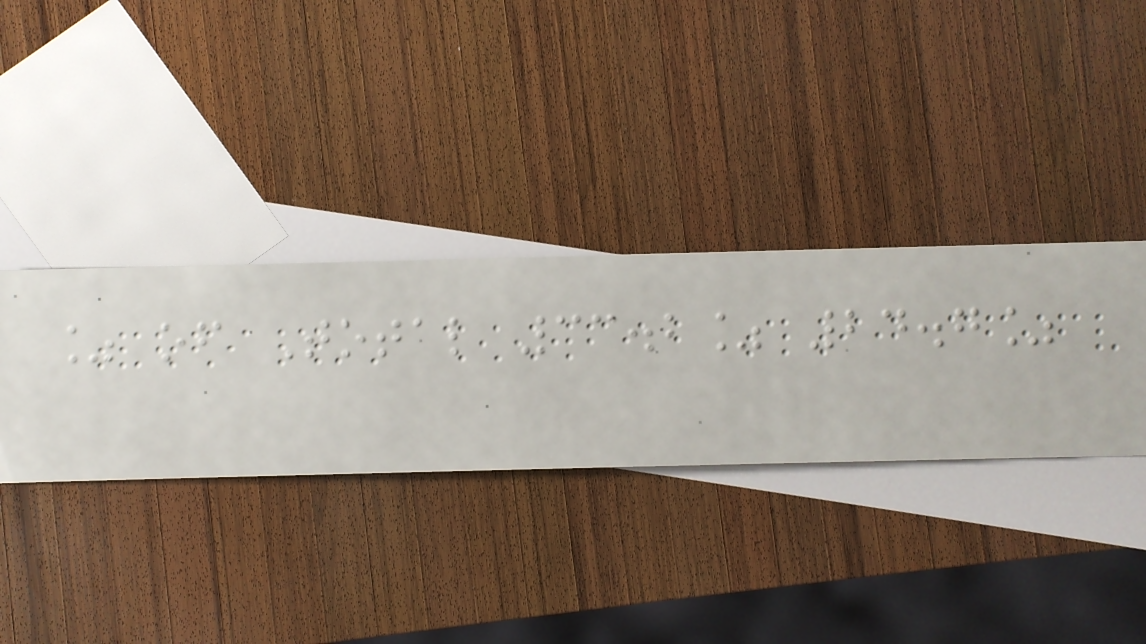% of Total 33.2% 24.7%
